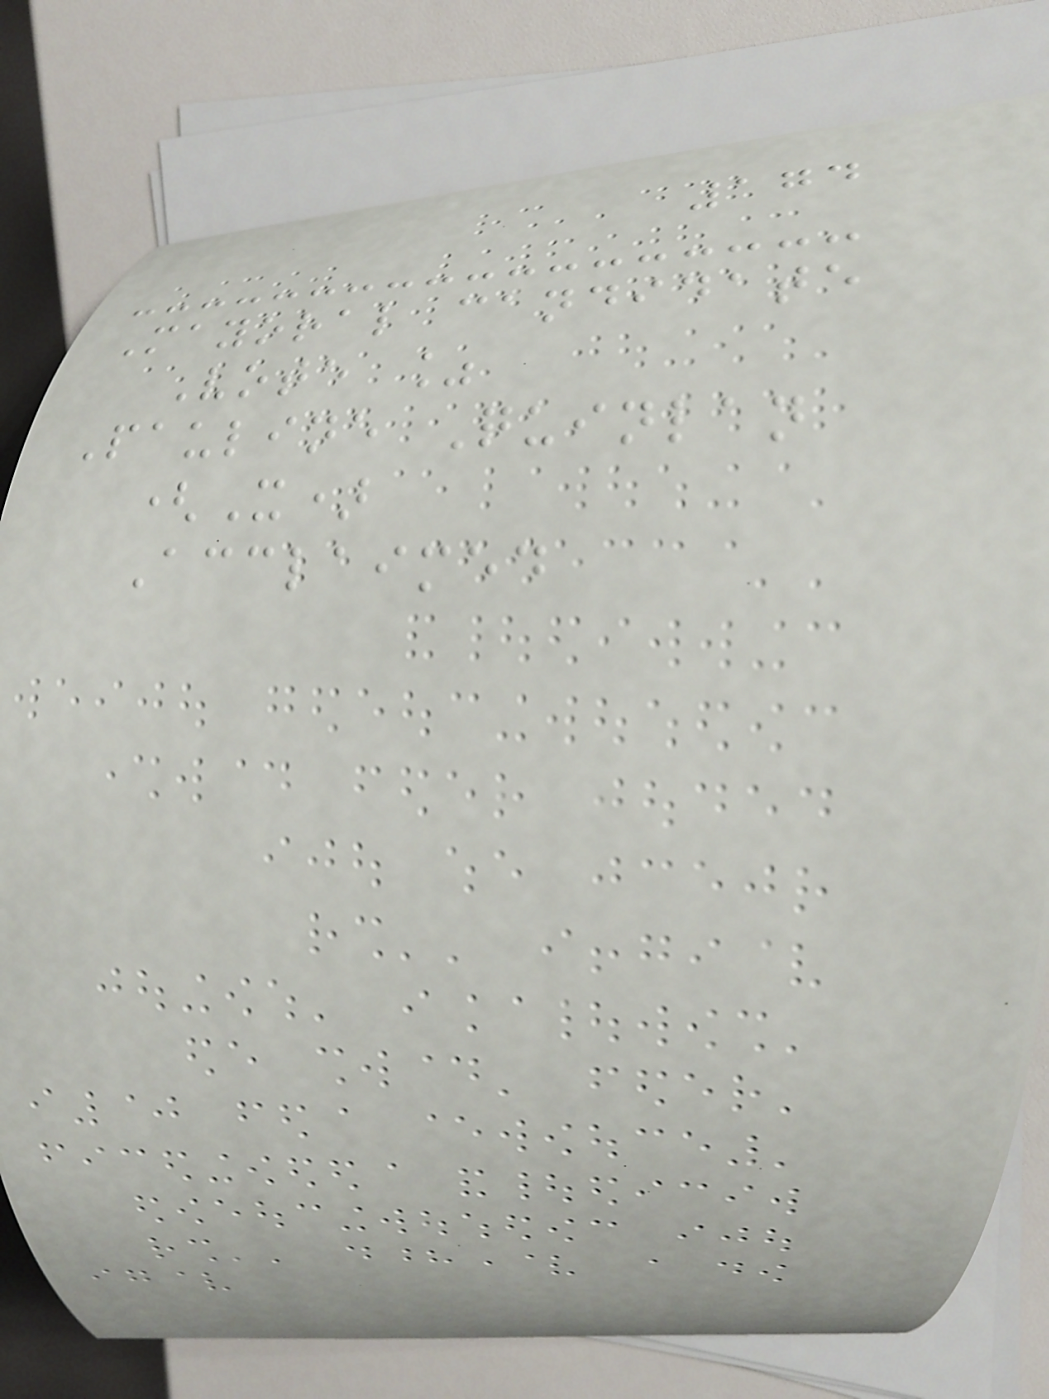174
Mayoral candidate
Vote %
Pauline Quinlan
(X)
Acclaimed
